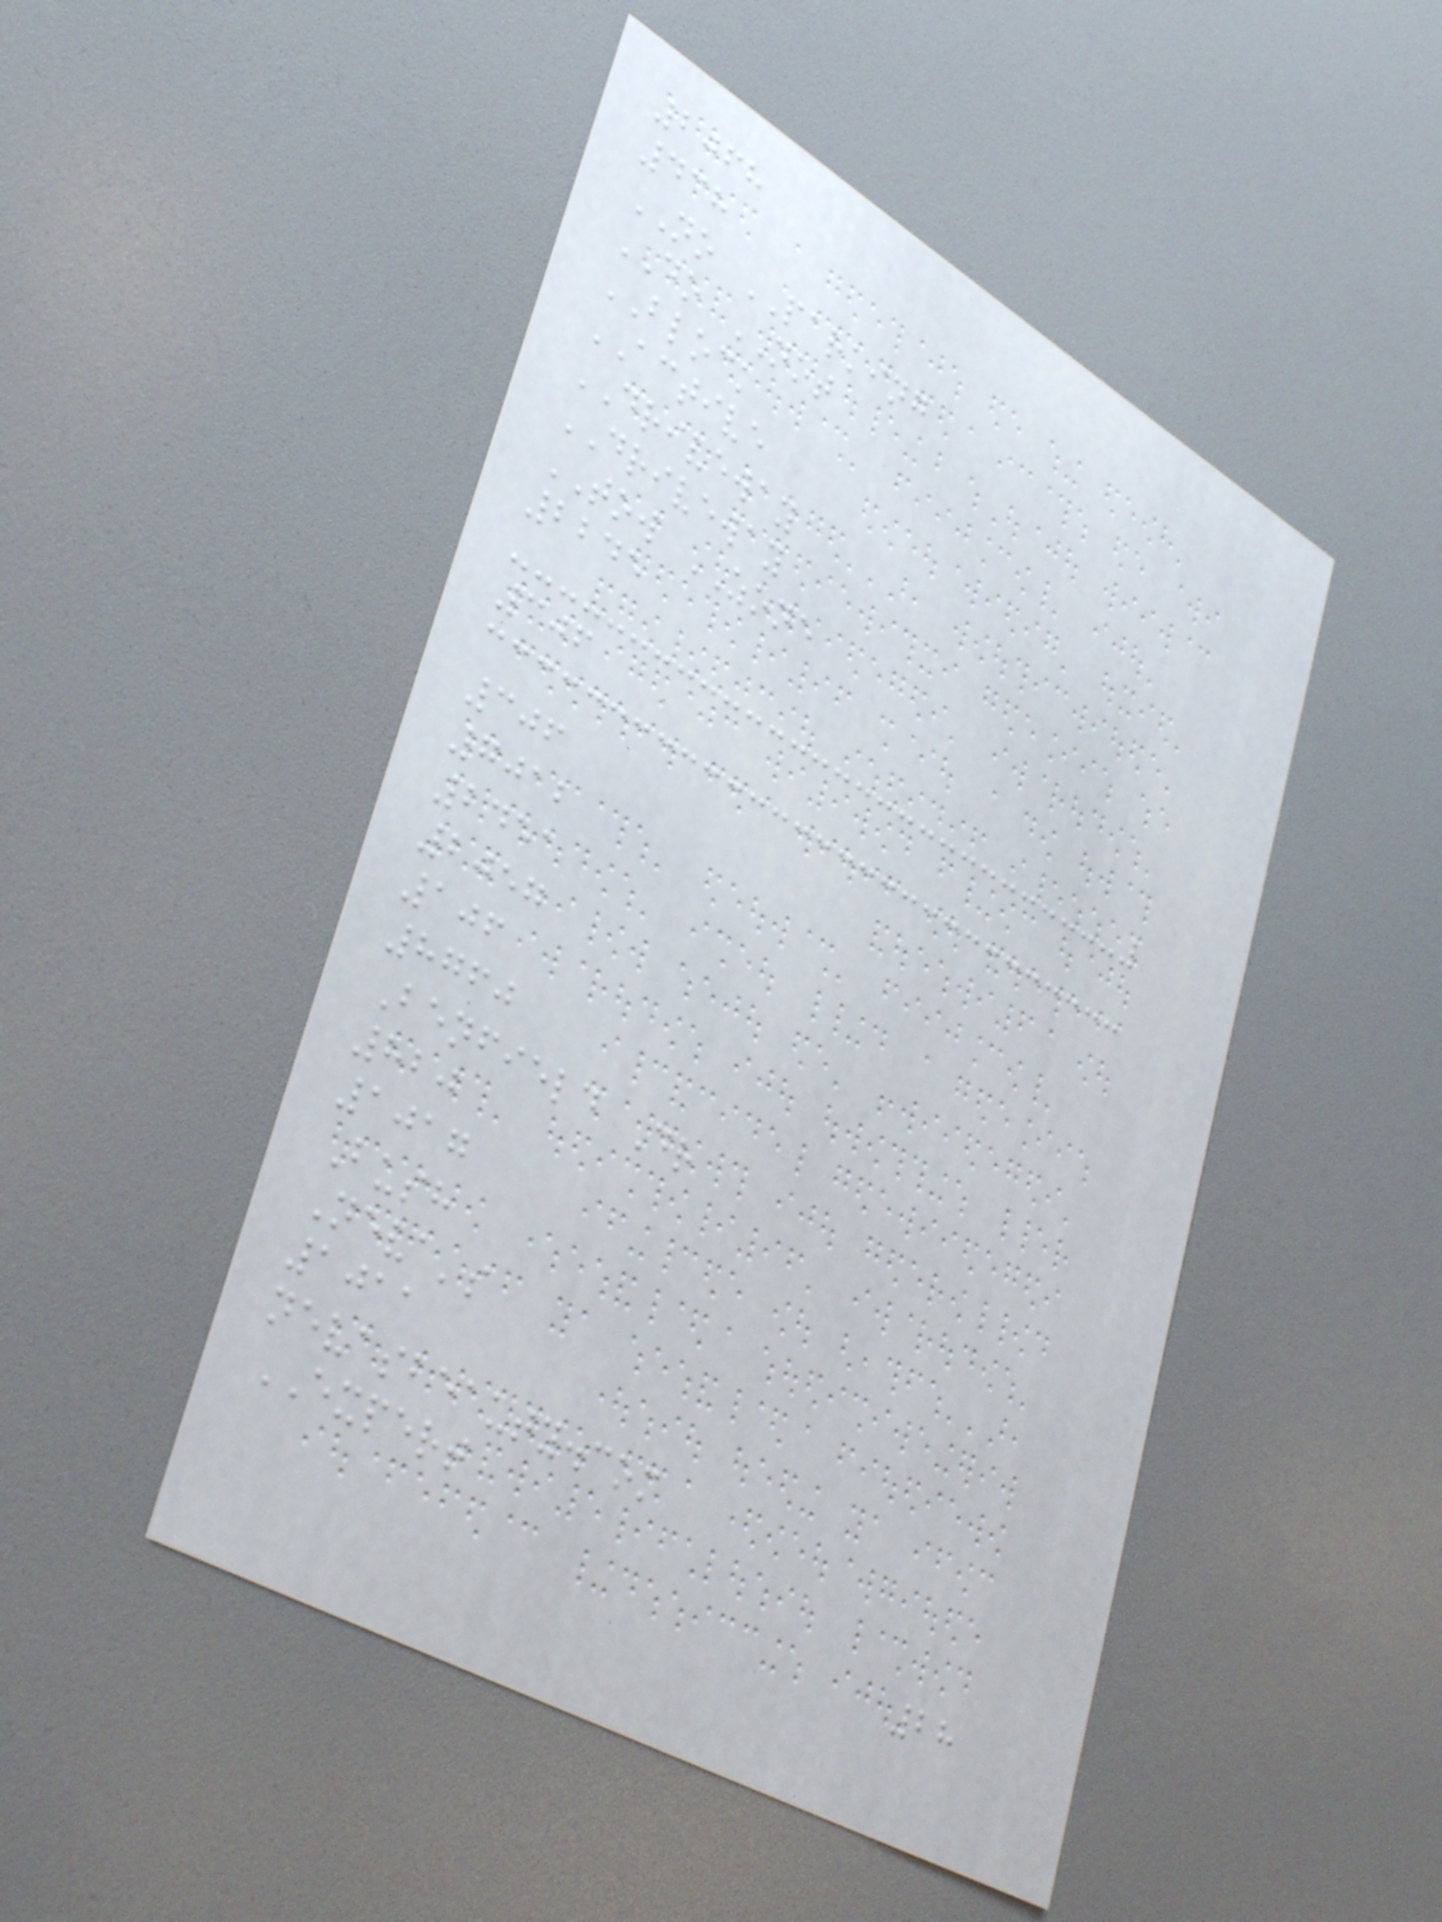2068
438
NO PARKING
DO NOT
BLOCK
ACTIVE
DRIVEWAY
DRIVEWAY
TOW ZONE
2245
306
306
7012
2451
2057
106
8760
Benfield Dr
820
1017
Bush
Neva's
1011
nevasbeauty.com
EXPERT
28
